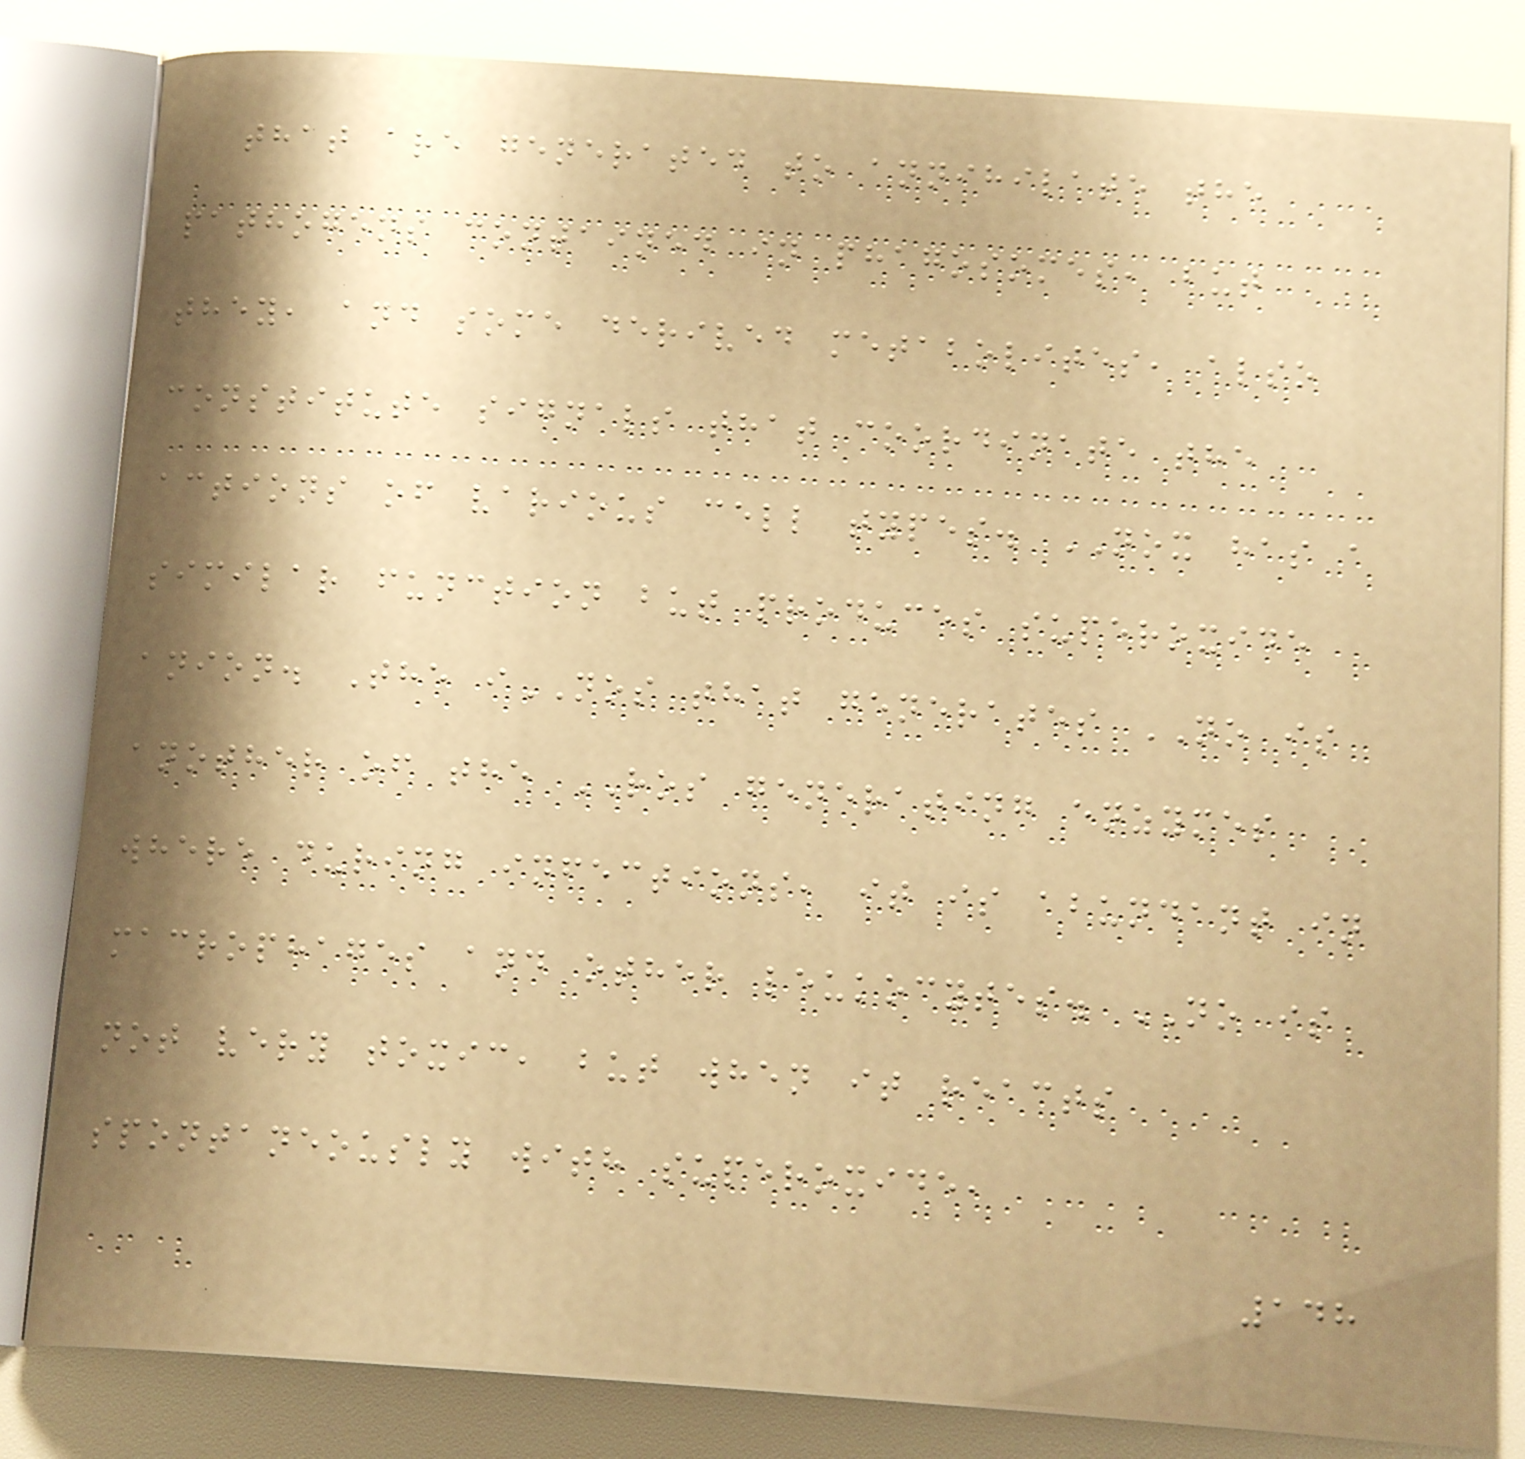that are generated to annihilate the
pathogens contained in phagosomes, but
they, and some derived metabolites, also
constitute signals that coordinate the
actions of various cell types. NOX has a
similar function but produces superoxide
anion. The iNOS that generates NO is
another of the ROS generating enzymes
where during infections, it is abundant in
macrophages and other leukocytes. NO is
not very toxic, but when it reacts
spontaneously with superoxide,
148
